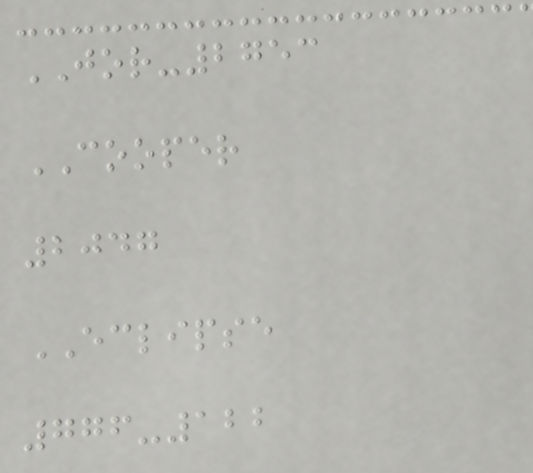JOR-2753
COOPER
2047
ECLIPSE
776-122
